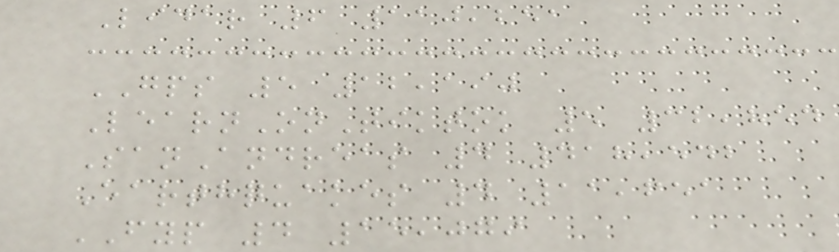Lidar 6 110,251
GPS 5 12,190
LearnOnTiktok 5 32,854
SanAndreas 4 418,542
Earthquakes 4 11,651
FYP 4 15,079
